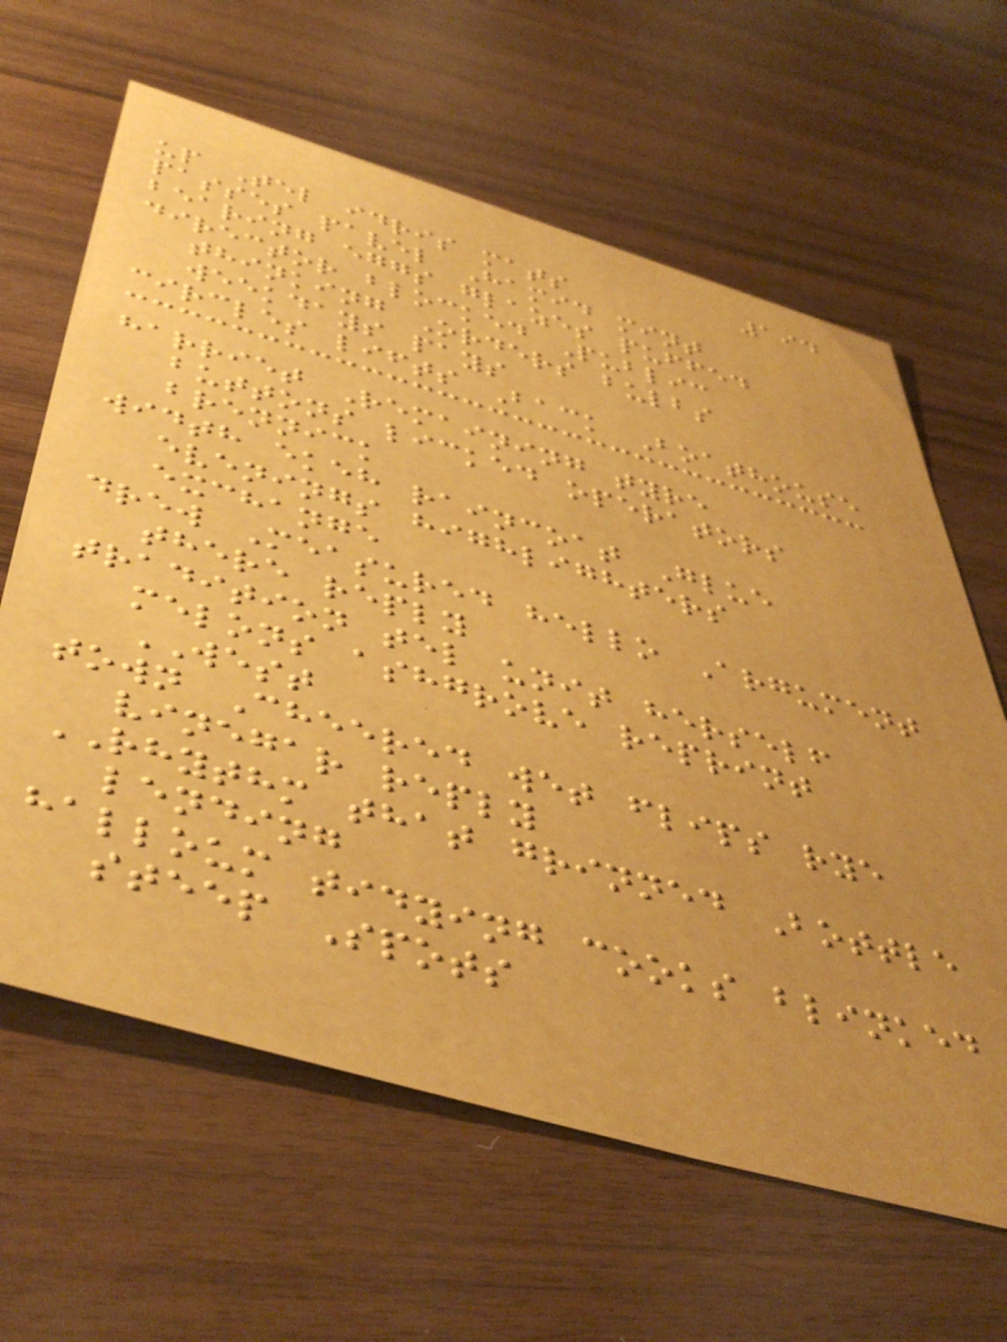194
up Tel idris mats
passes pavel Hamid mint
bearing eggs glazes puffed
director blocked Public
thinking Orders bulbs
weekdays pays
circles lifts Back Boathouse
harriet Remaining tyre
buttons licked operators
brennick
width ekeh raincoat Glue
evenings highlighters
exchange
drew Measured hello Argument
there reply
tradition tel unit herself
melons ashgrove reprint
WEST
town Cheered wet flips rye
vinegar reply
RHYTHM that grinned Bottle
lending
halloum tidying cooks blinked
steep Spots
